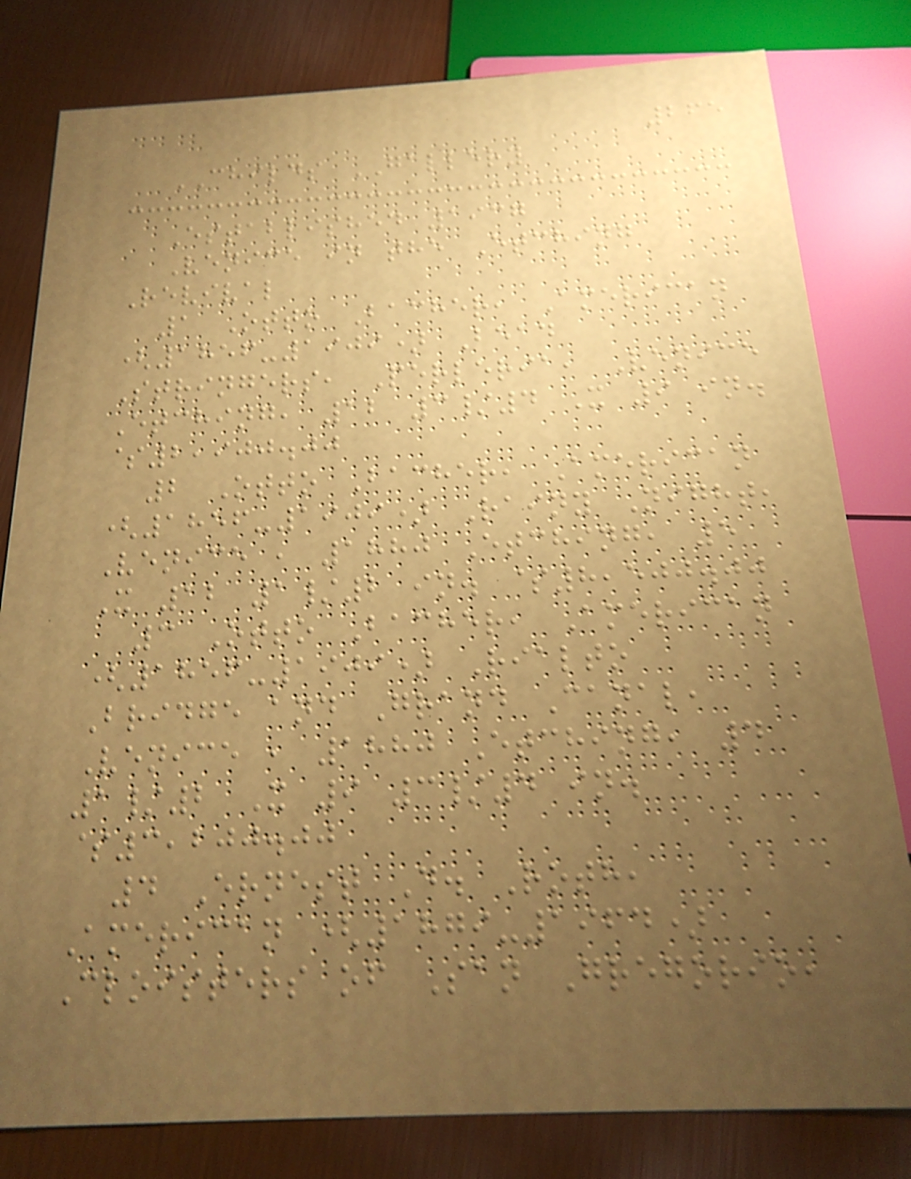265
CHILDS GALLERY
Established 1937
Venice in the Etching
Revival
1 Otto Bacher, American
(1856-1909) Bead
Stringers, Perleria, Venice
Etching, 12 3/4 X 9 in.
$2,900.00
2 Otto Bacher, American
(1856-1909) Rainy Night,
Venice , 1880 Etching, 5
X 12 1/2 in. $8,500.00
3 Otto Bacher, American
(1856-1909) Rialto
Bridge and Grand Canal,
Venice , 1880 Etching, 4
1/2 X 9 3/4 in.
$3,200.00
4 Ernest D. Roth,
American (1879-1964)
Cloisters of San Gregorio,
